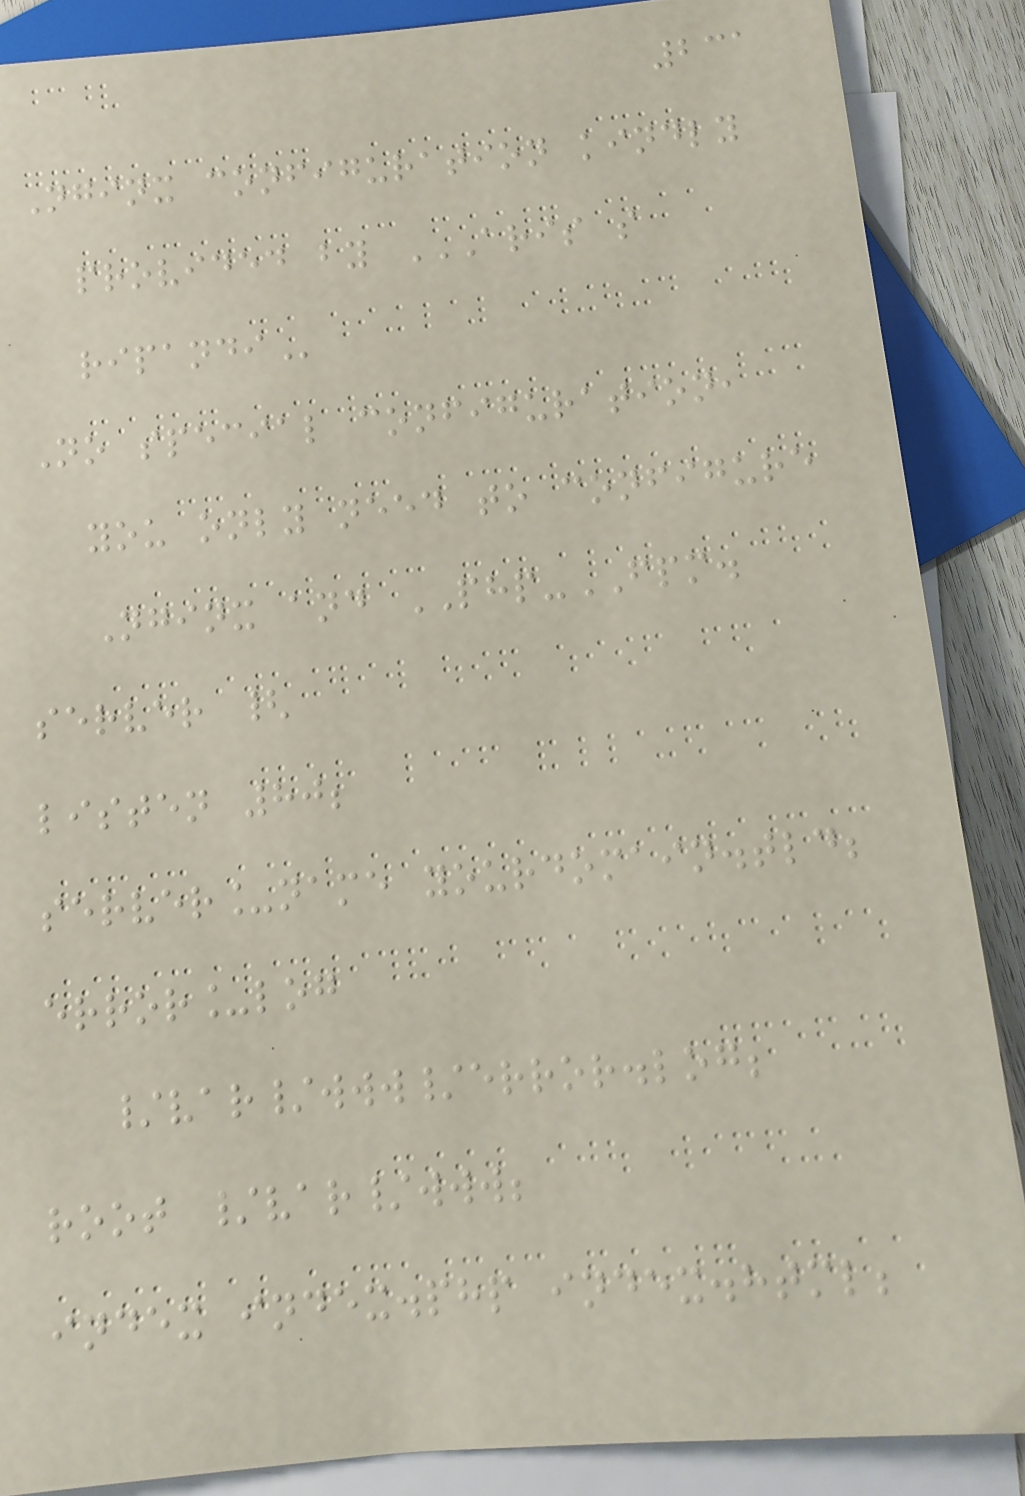231
Nginx configuration kindly
provided by ARIS S
RIPANDI
No special configuration,
you only need to configure
Nginx and PHP-FPM.
server {
listen 80;
server_name yourdomain.tld;
error_log
/var/www/error.log;
root /var/www;
index index.php index.html;
